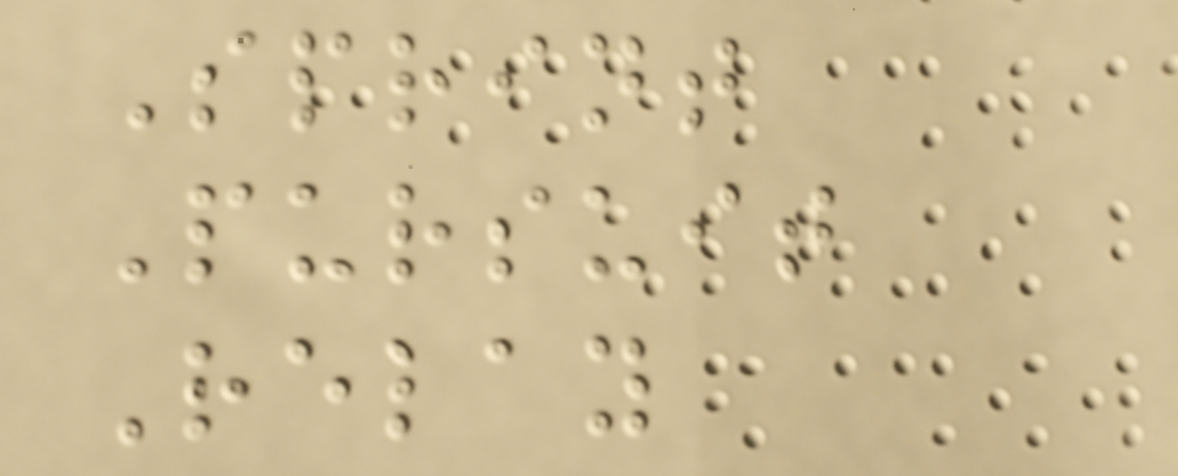Sprint
Pursuit
Relay
